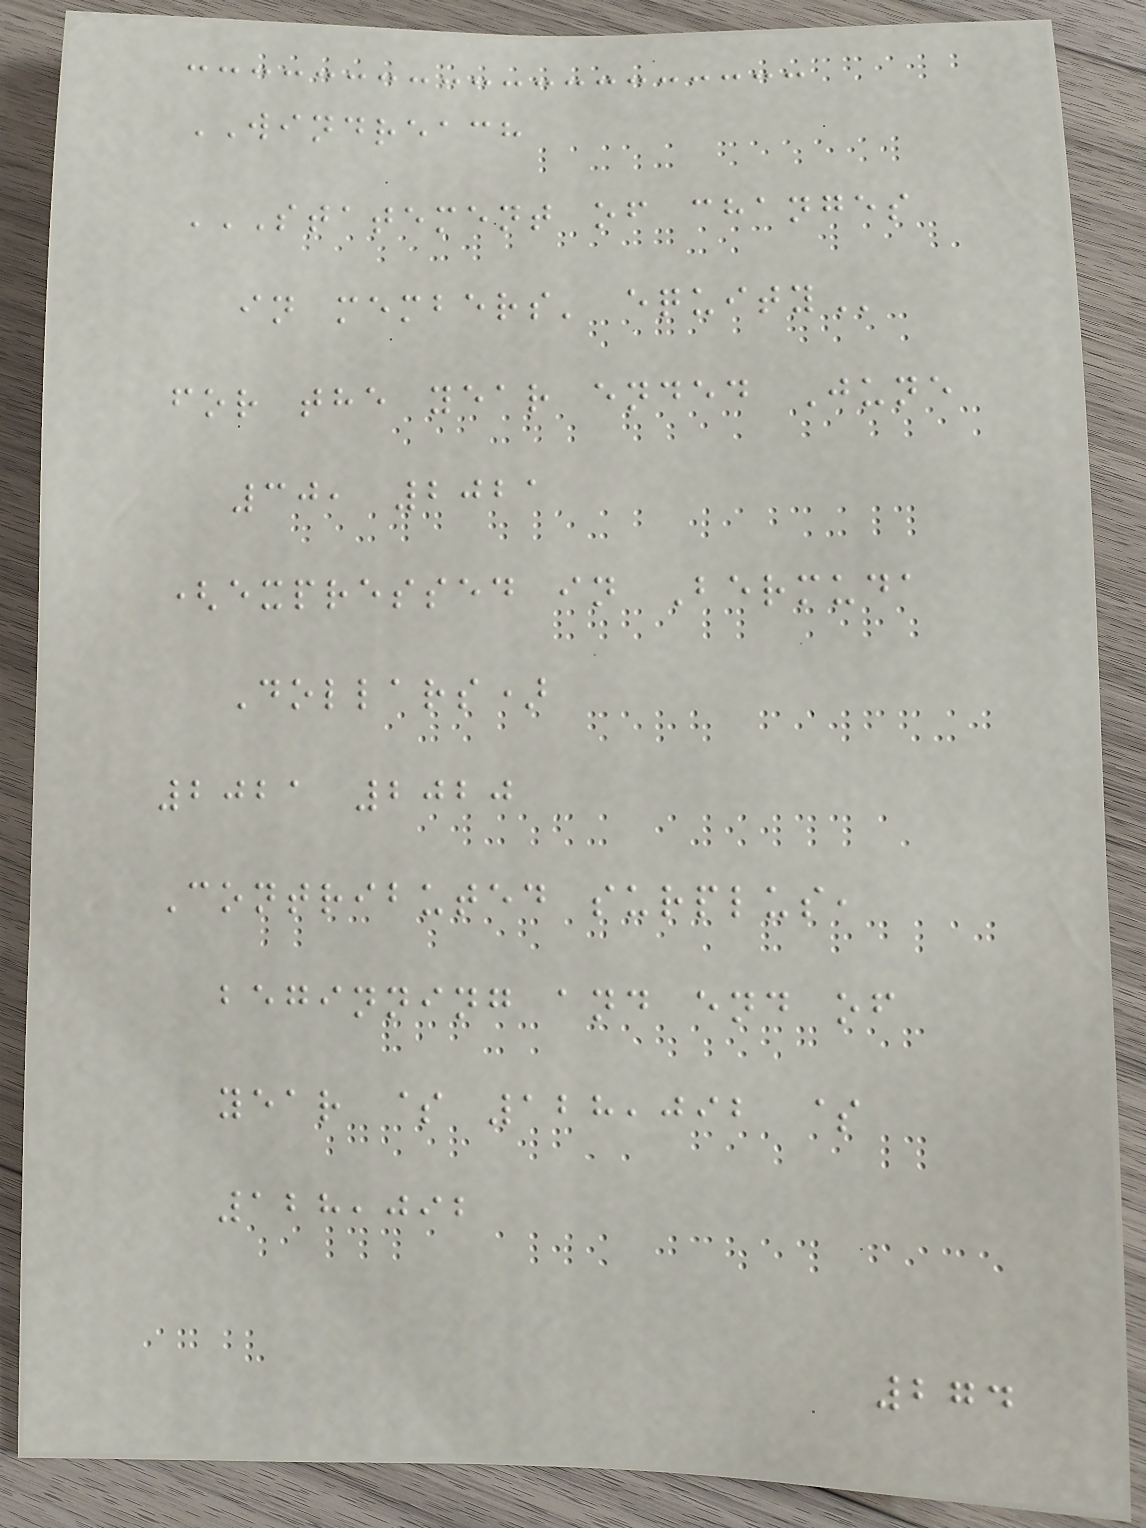WINDREACH
STATEMENT OF CHANGES
IN MEMBERS' EQUITY
for the year ended June
30, 2021
(expressed in Bermuda
Dollars)
2021 2020
Contributed surplus,
beginning and end of
year $ 128,092 $
128,092
274
